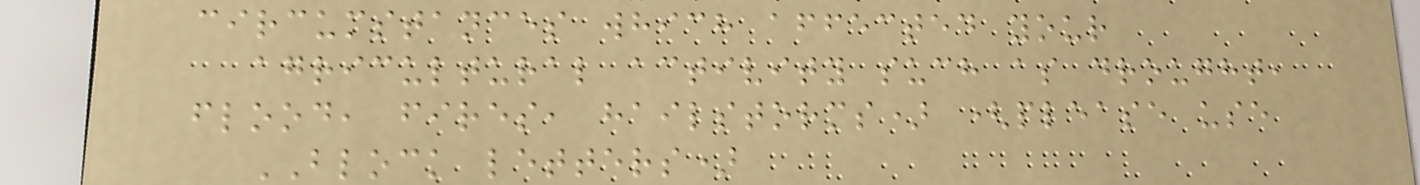circumstances which affected your
agricultural activity such as drought,
flood, fires, hailstorms) (please use
BLOCK letters)
